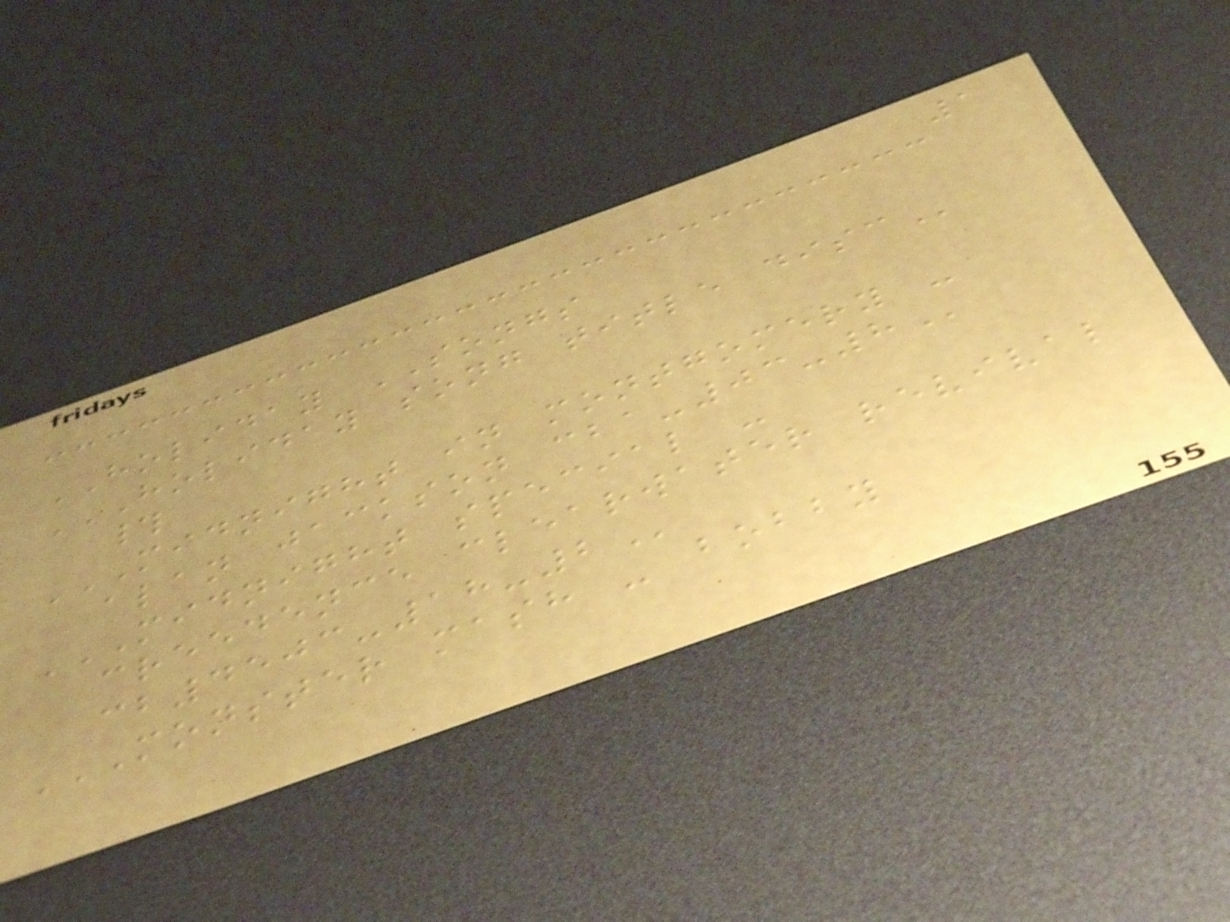1
HOLIDAY SONGS
HOLIDAY SONG TITLE DISC
#
MIDNIGHT IN MONTGOMERY -
ALAN JACKSON CBA-03-8
MIDNIGHT SPECIAL -
CREEDENCE CLEARWATER REVIVAL
CB4503-18-2
MONSTER MASH - BOBBY
